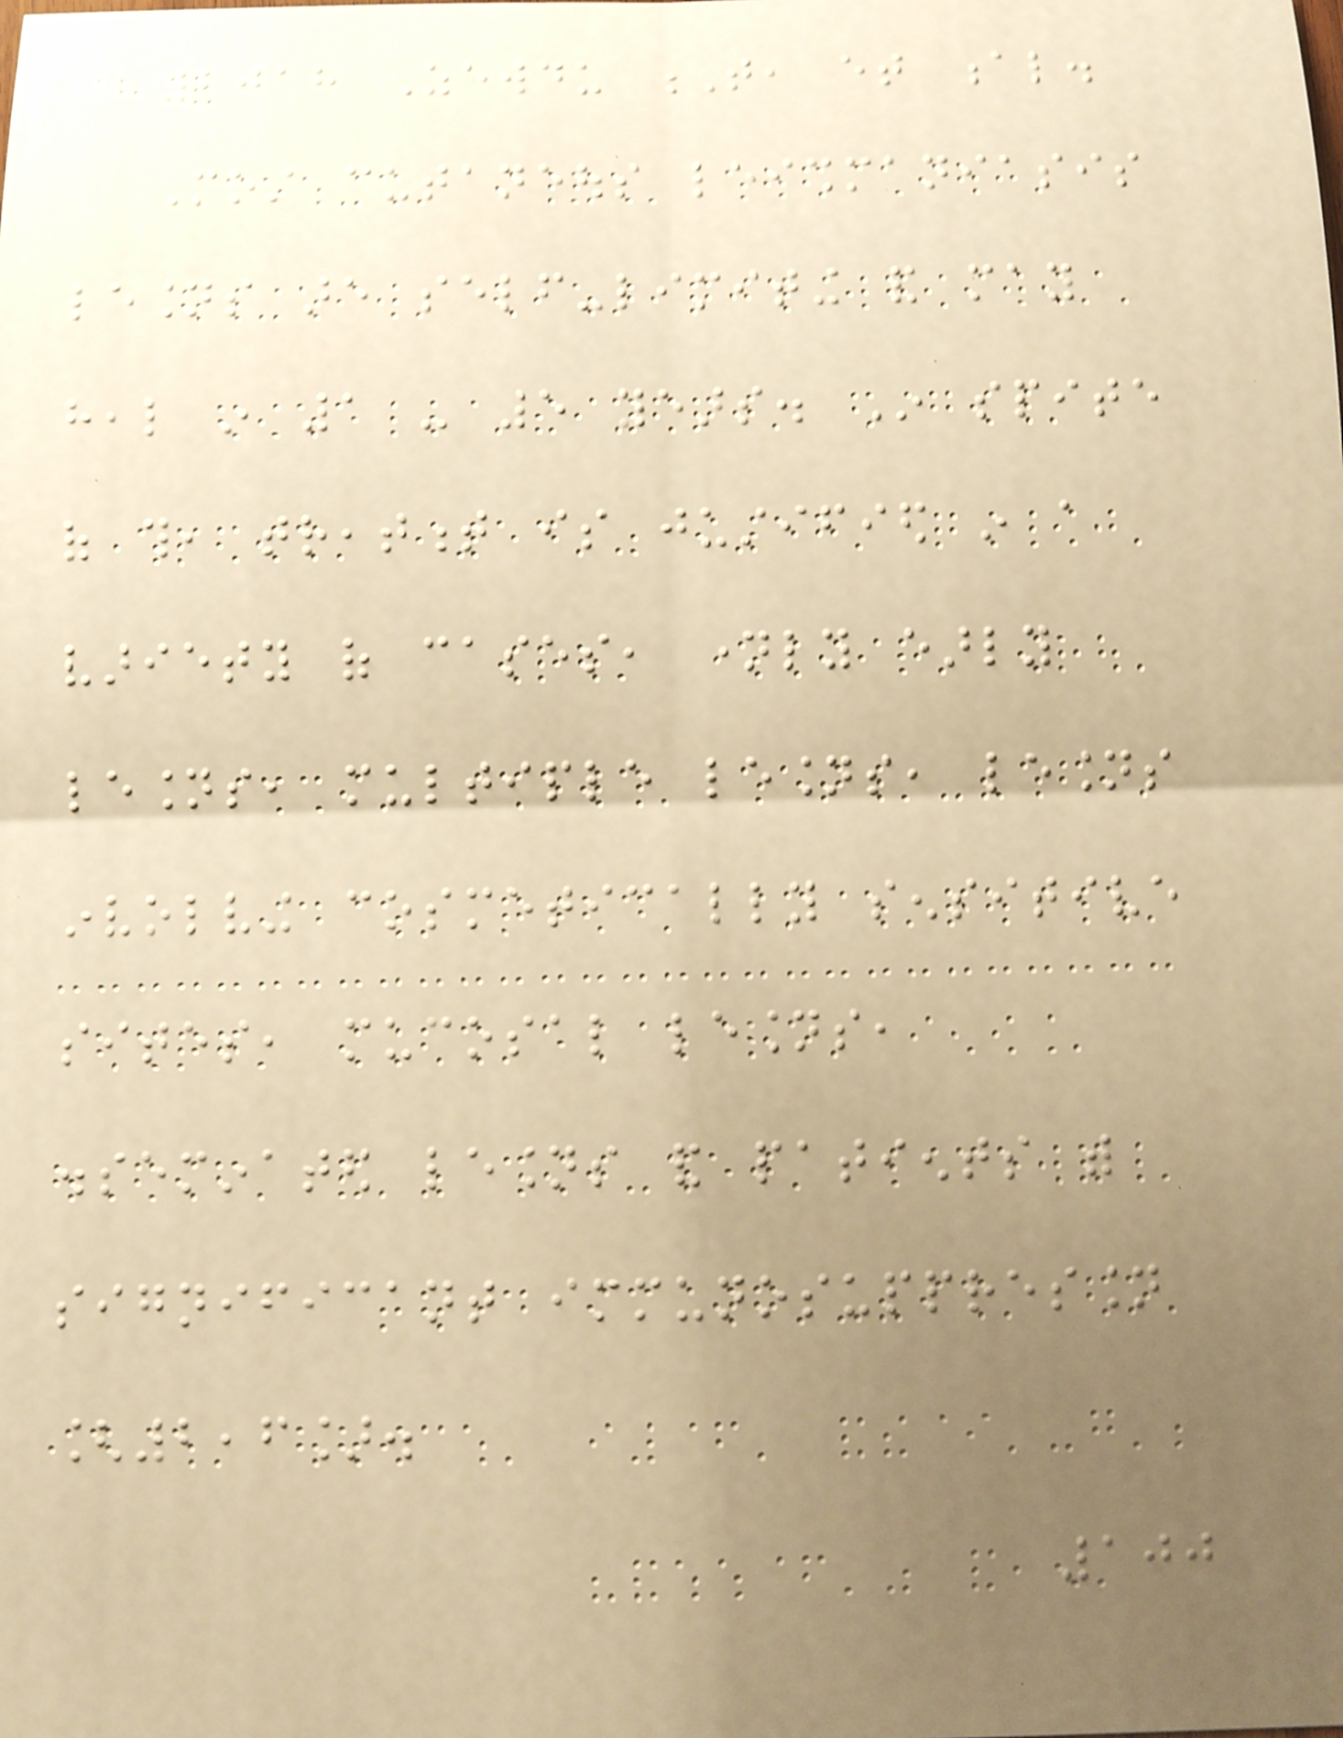2018 Zewdu T, et al.
Most cutaneous leishmaniasis
lesions are self-limiting and may
heal in 1 - 5 years. In spite
of this, treatment is justified in a
variety of cases, namely early
lesions, multiple lesions, lesions
involving cosmetically sensitive
sites, mucosal lesions,
disseminated lesions and patients with
significant immunosuppression
[2,6].
100
